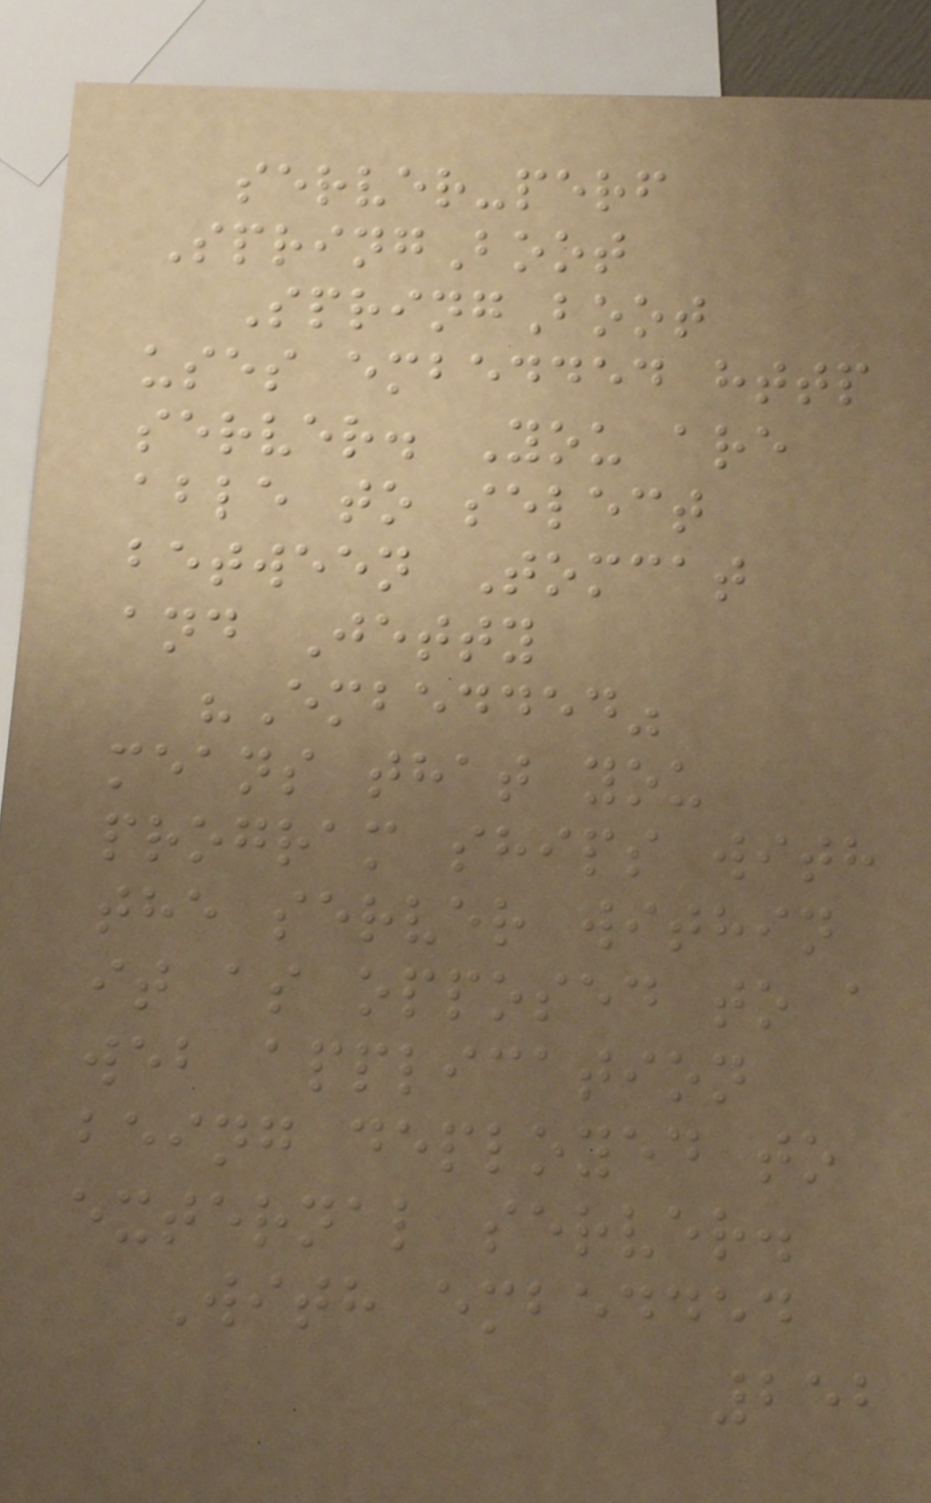server-perf
SpringBoot
SpringBoot
uses embedded http
server. You are
able to select
between Tomcat
and Jetty
"Embedded"
means that you
program ships with
the server within
it as opposed to a
web application
being deployed to
external server.
With embedded
252
